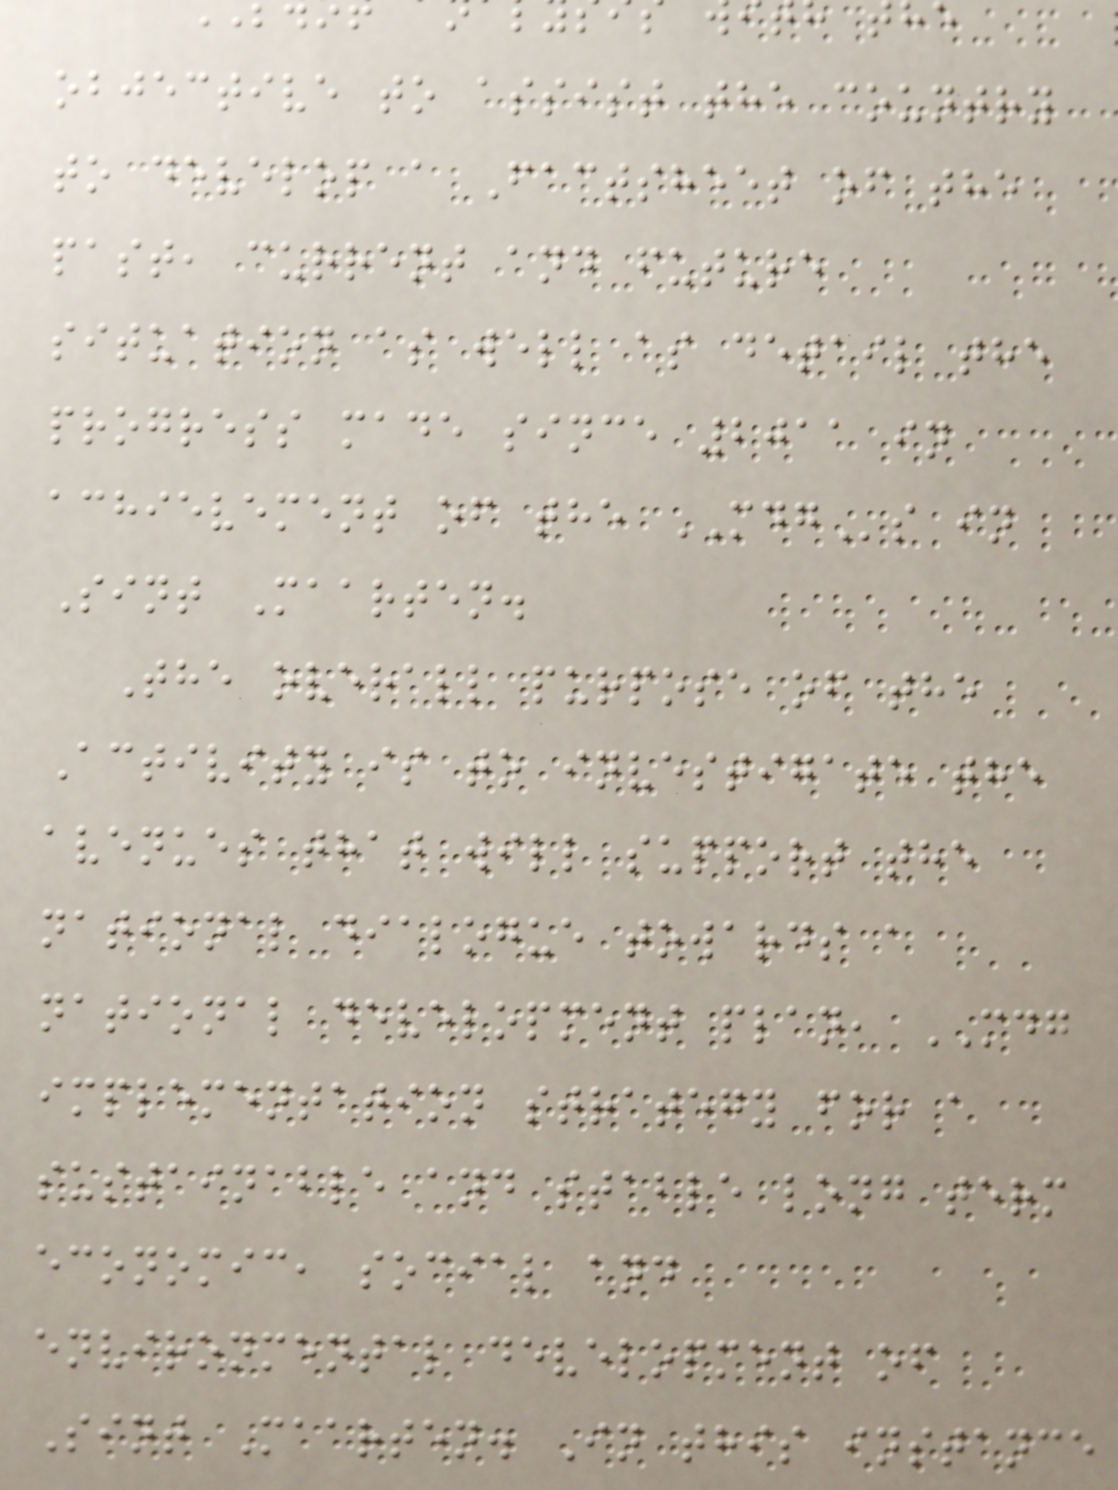objective to assist the country
to develop a Factsheet of the
past, current and future
situation as well as detail the
progress made since 2011 in
achievement of the MDGs in
Sint Maarten.
The overall purpose of the
Activity is to investigate the
avenues that will support the
national dialogue towards a
national development plan, MDG
implementation strategy for a
sustainable and stable long term
economic, social and
environmental development of
Sint Maarten. In this instance
